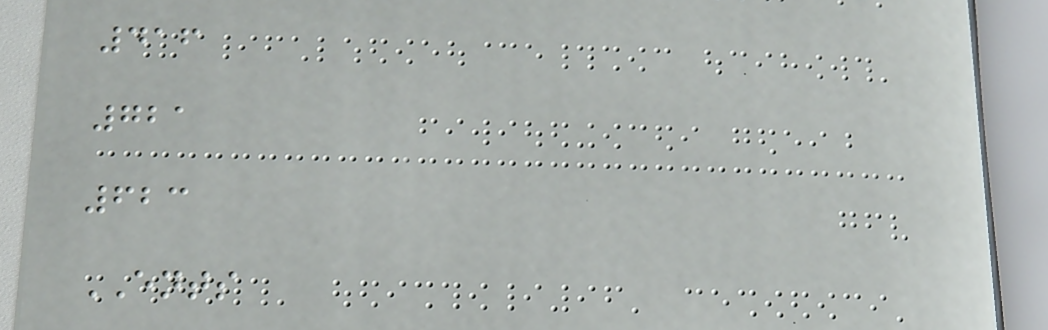416
721
623
ENTS
